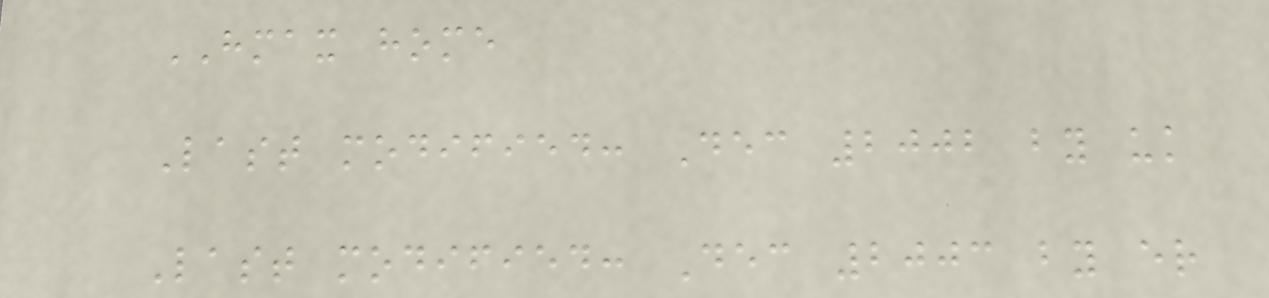HMAX home
Last modified: Dec 2002 by uk
Last modified: Dec 2003 by er
